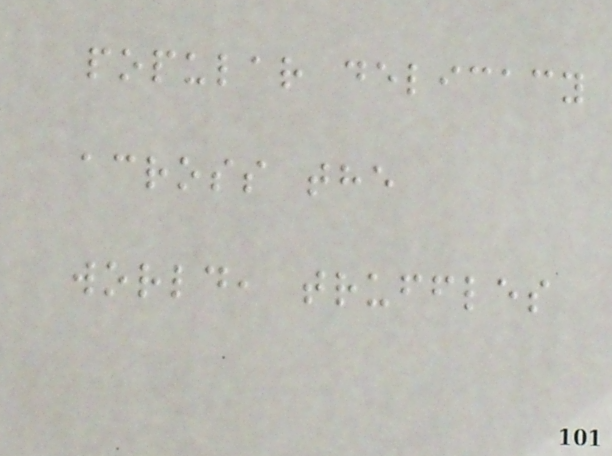popular delicacy
across the
world, truffles
